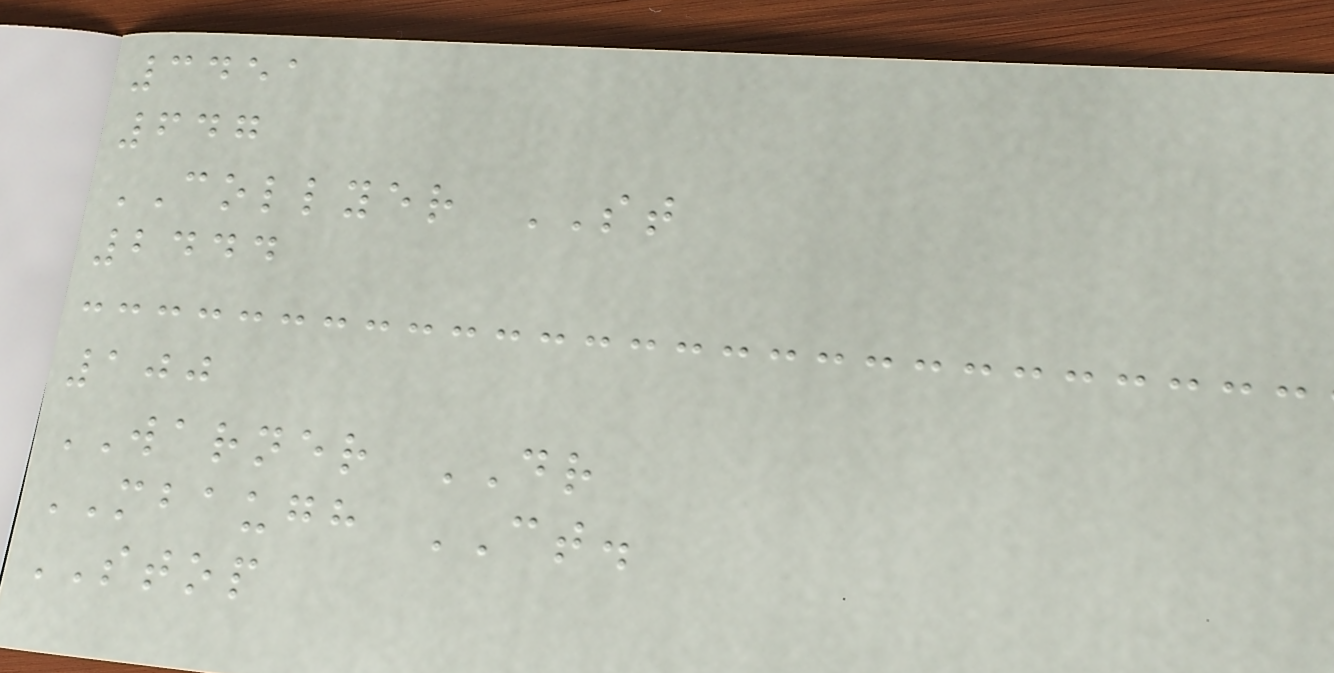3451
647
COLLYER ST
2444
100
WARNER DR
MBAUGH CT.
STOP
